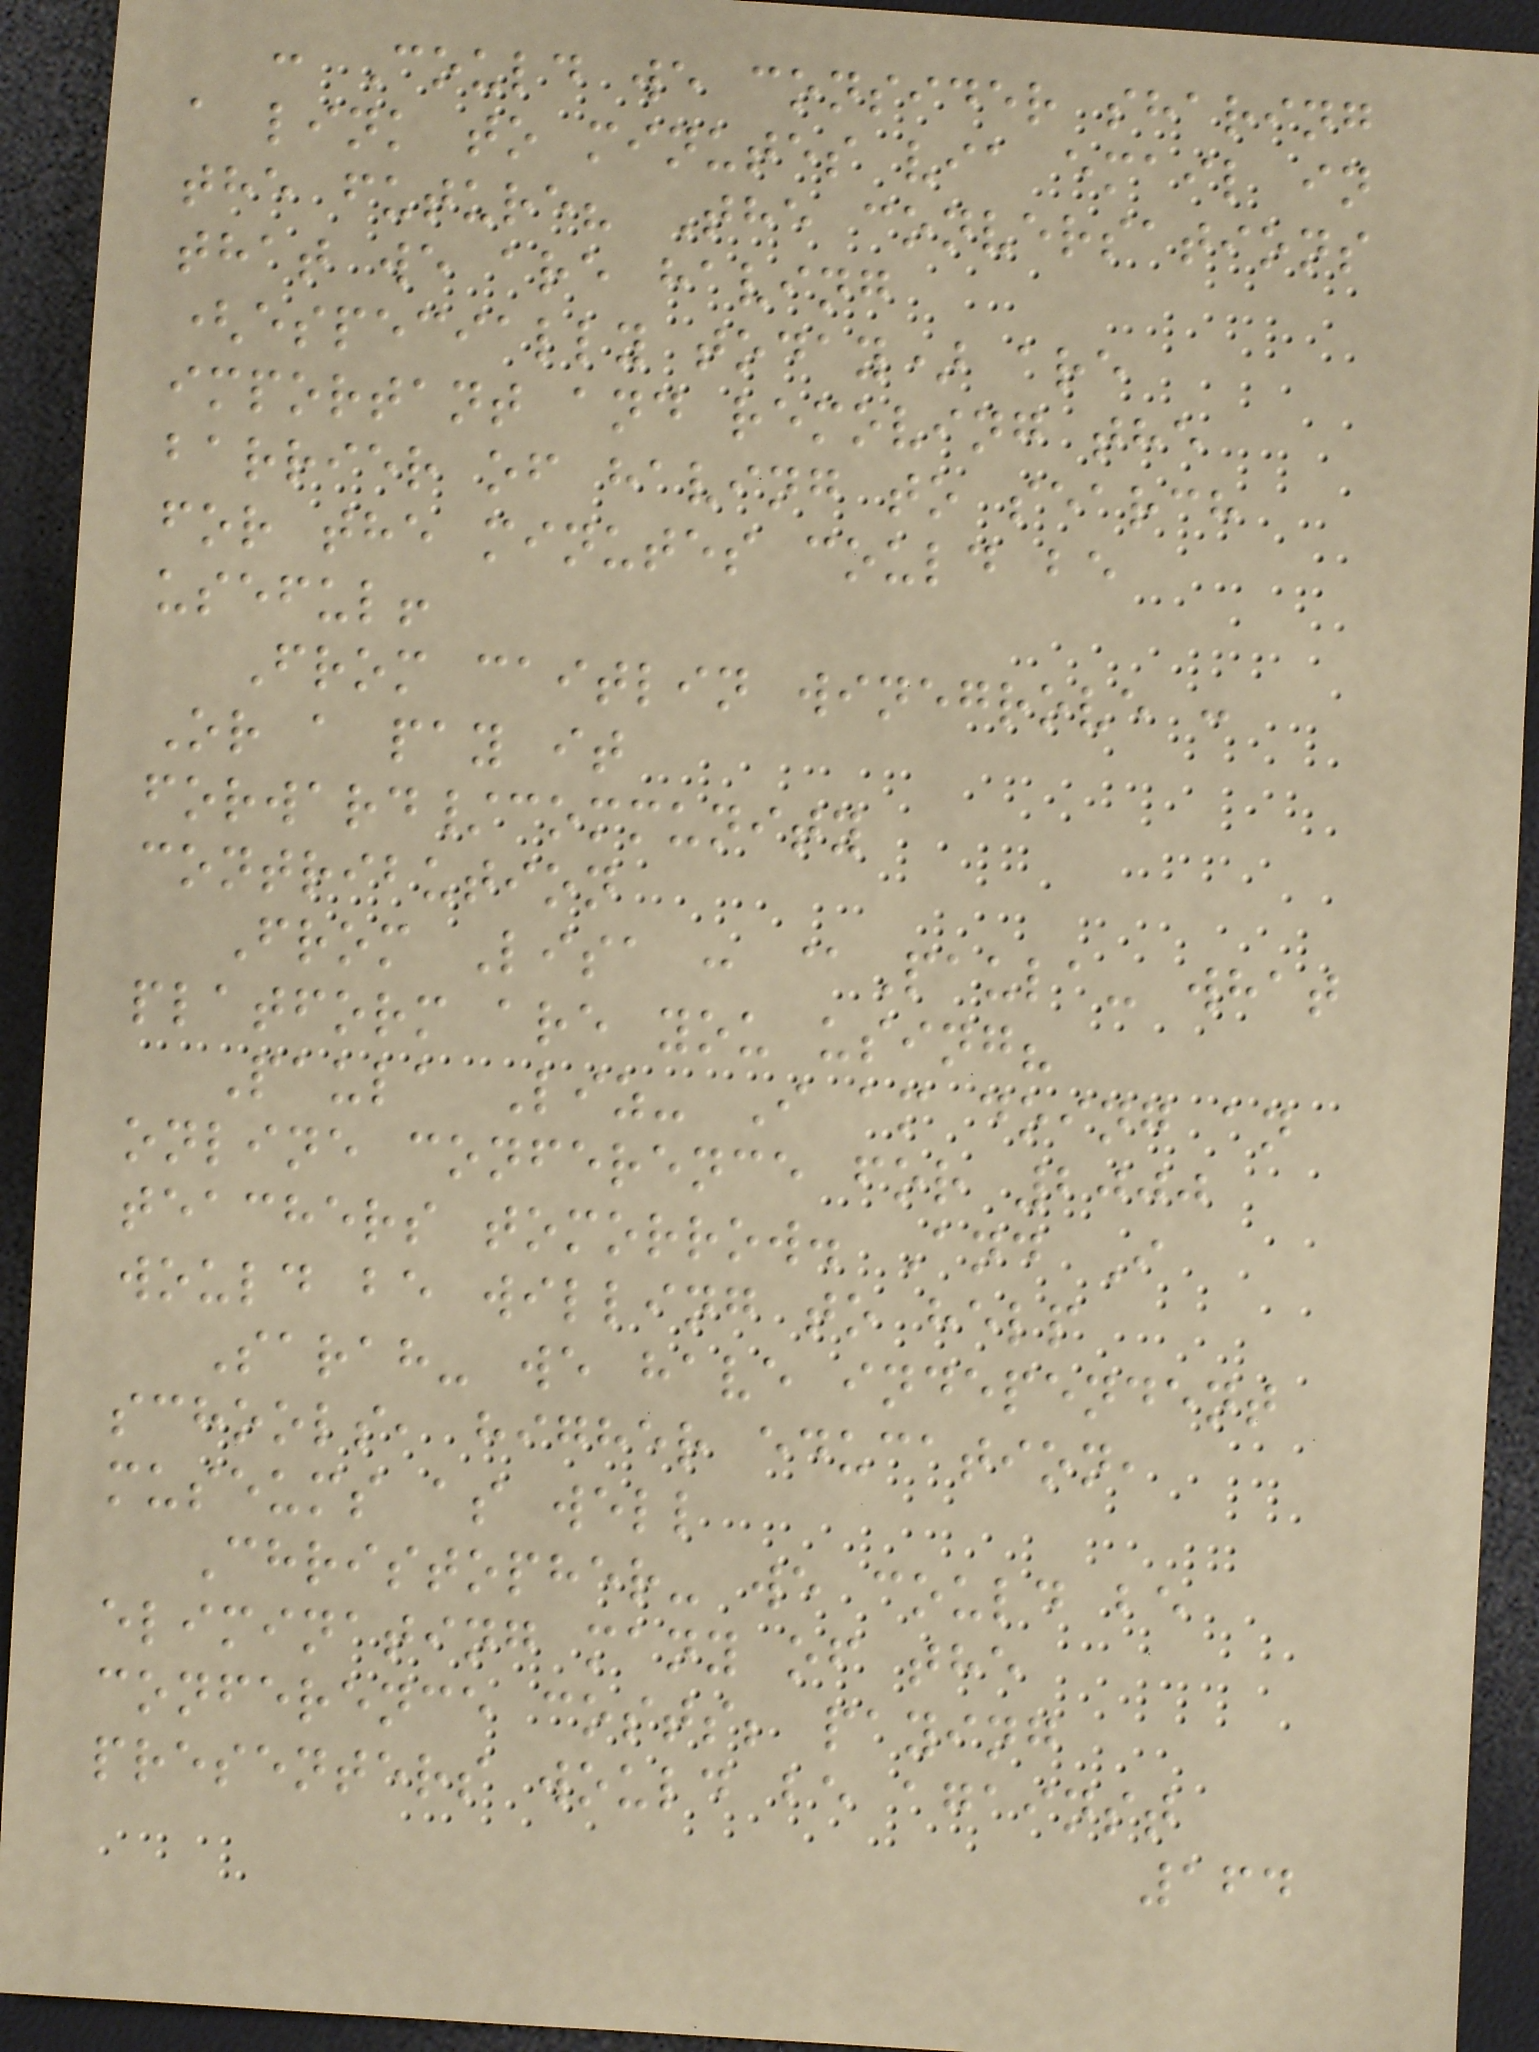: Could we consider sharing
a link to minutes via email in
the future? The conversations
that we are having
(especially today) are
important and removing the
barrier of having to search
for the minutes could be
useful!
From caitlin winegrove :
Or a pay it
forward/community
contribution
From Lisa : @Paula- what
platform are you using?
Paula Liz- I am doing an
online conference for 2000
teachers tomorrow. And I
would be willing to help
Sarah- we have independent
schools, higher education,
museums as well
Christopher- we could be
eliminating many of the
conference costs; paying
presenters would be against
164
